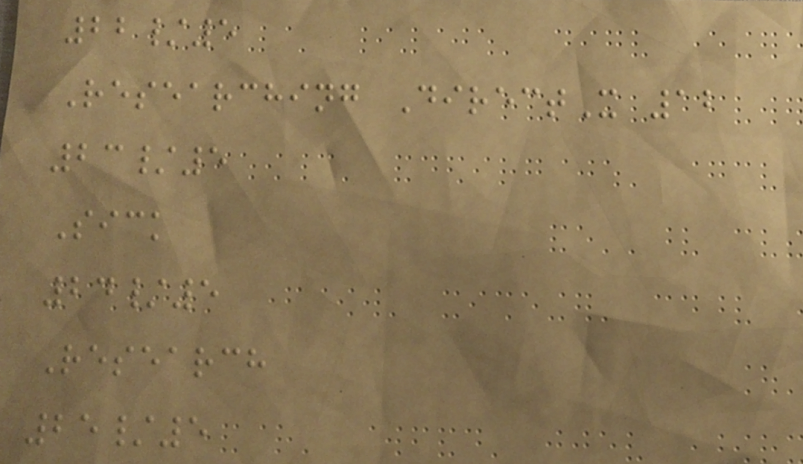22/5
Researching DirectX 12
23/5
Sick
24/5
Research
25/5
